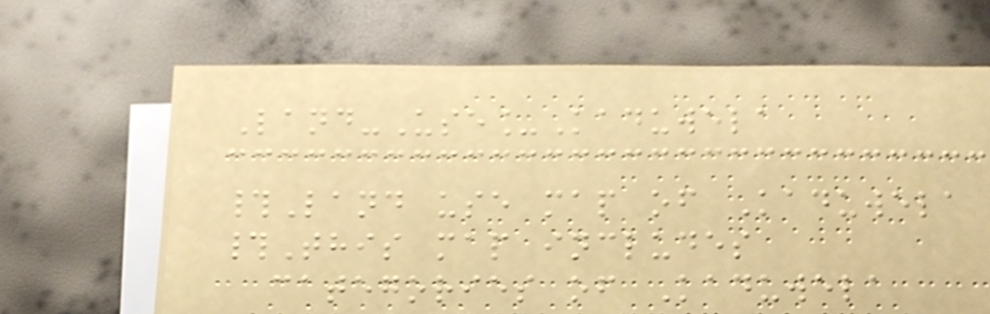Land-Use_Kaduwela
#Land use map of Kaduwela
#This map includes
categories of Kaduwela
